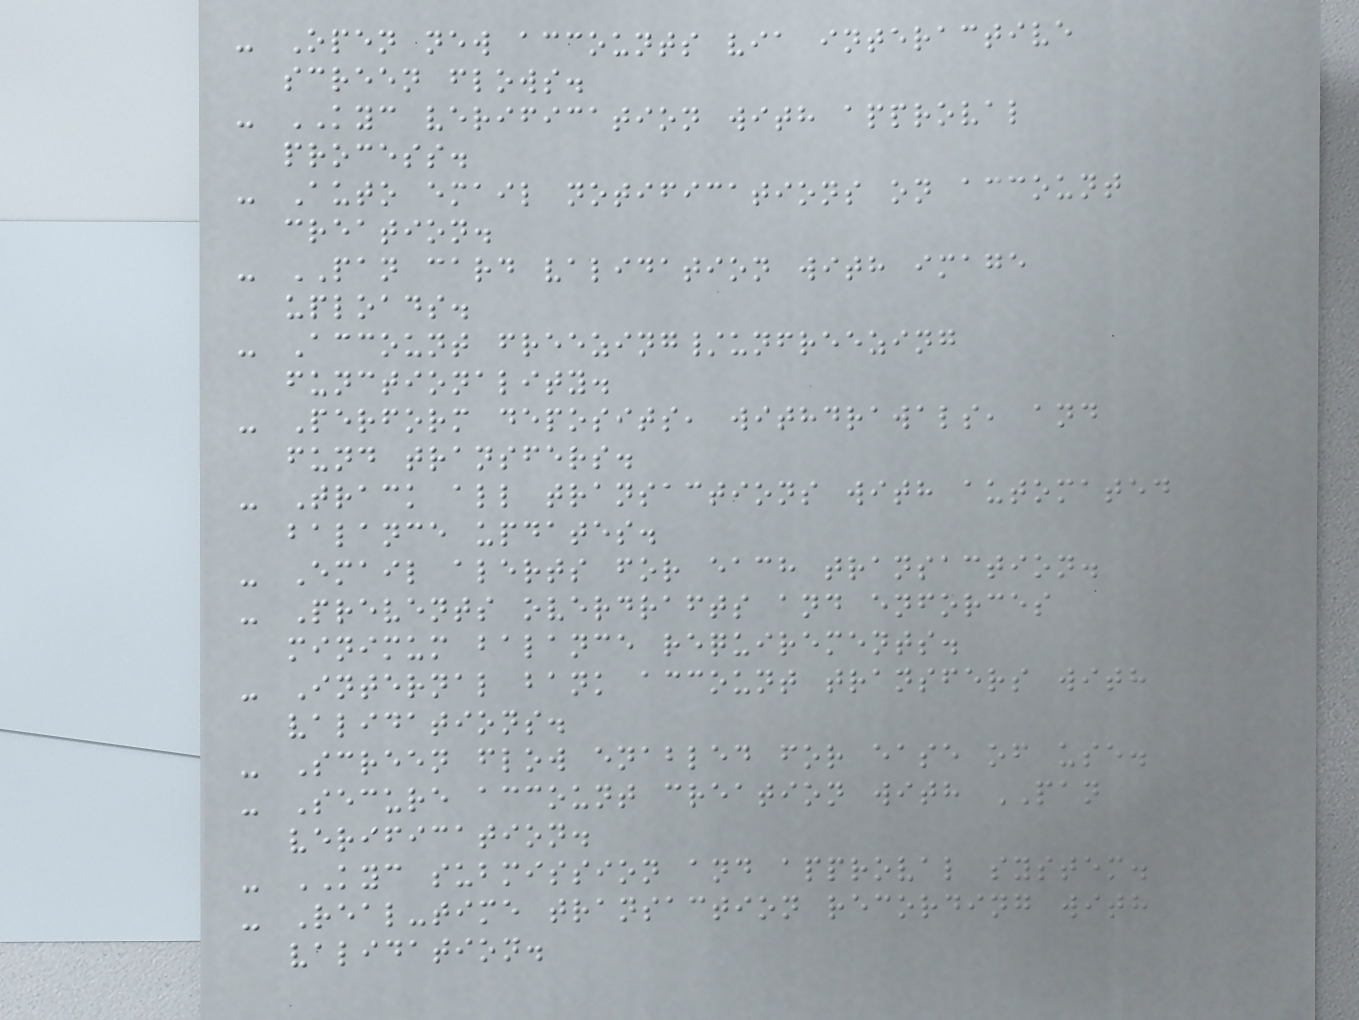- Open new accounts via interactive
screen flows.
- KYC verification with approval
process.
- Auto email notifications on account
creation.
- PAN card validation with image
uploads.
- Account freezing/unfreezing
functionality.
- Perform deposits, withdrawals, and
fund transfers.
- Track all transactions with automated
balance updates.
- Email alerts for each transaction.
- Prevents overdrafts and enforces
minimum balance requirements.
- Internal bank account transfers with
validations.
- Screen flow enabled for ease of use.
- Secure account creation with PAN
verification.
- KYC submission and approval system.
- Real-time transaction recording with
validation.
